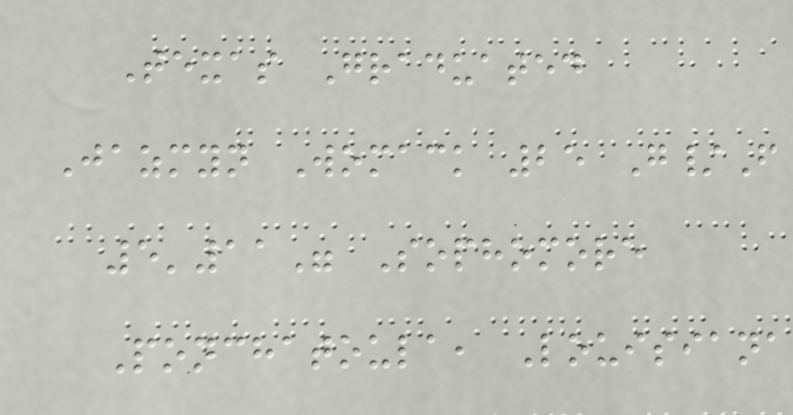Texas Graduated
Jazmyn Womack 25 G/F
5'11" Sophomore
Ponchatoula, Louisiana
